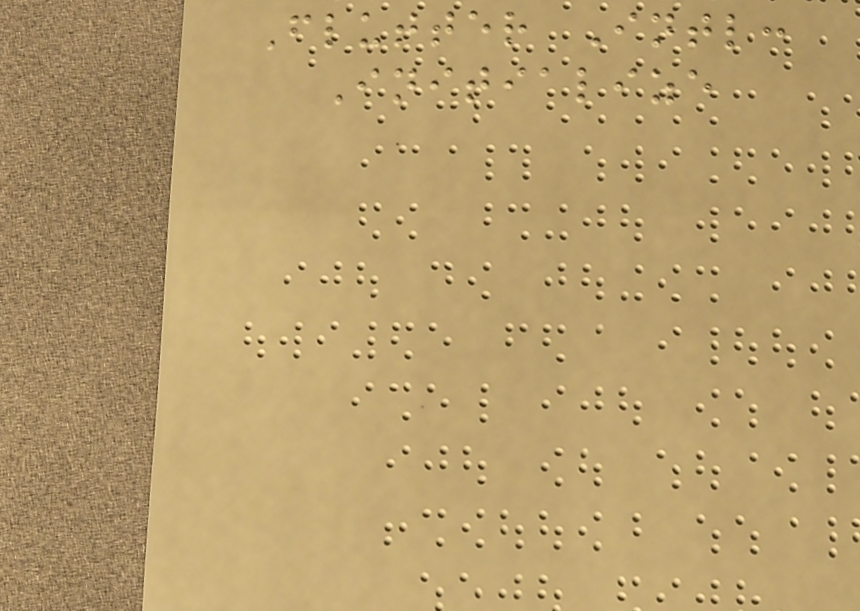Flutter Intl:
Initialize
